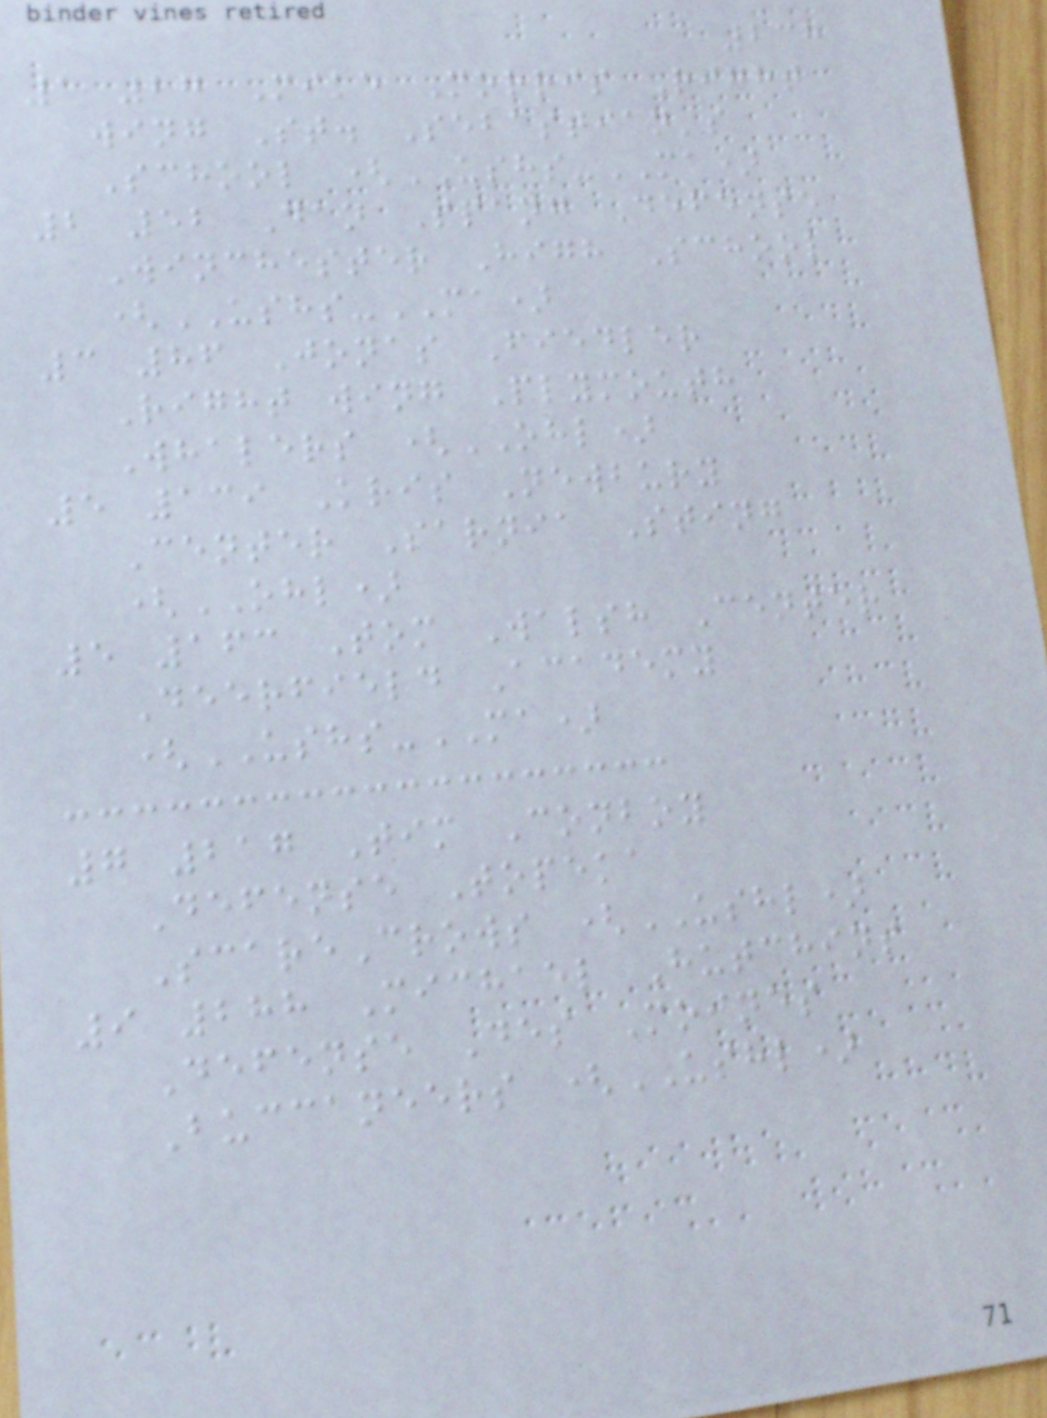238
1 27 Mike Morris Right
wing St. Sebastian's
School (USHS-MA)
2 52 Dan Spang Defense
Winchester High School
(USHS-MA)
3 86 Jonas Fiedler
Right wing Plymouth
Whalers (OHL)
5 139 Kris Newbury
Center Sarnia Sting
(OHL)
5 163 Tom Walsh Center
Deerfield Academy
(USHS-MA)
7 217 Tim Conboy
Defense Topeka
ScareCrows (USHL)
9 288 Michael Hutchins
Defense Des Moines
Buccaneers (USHL)
